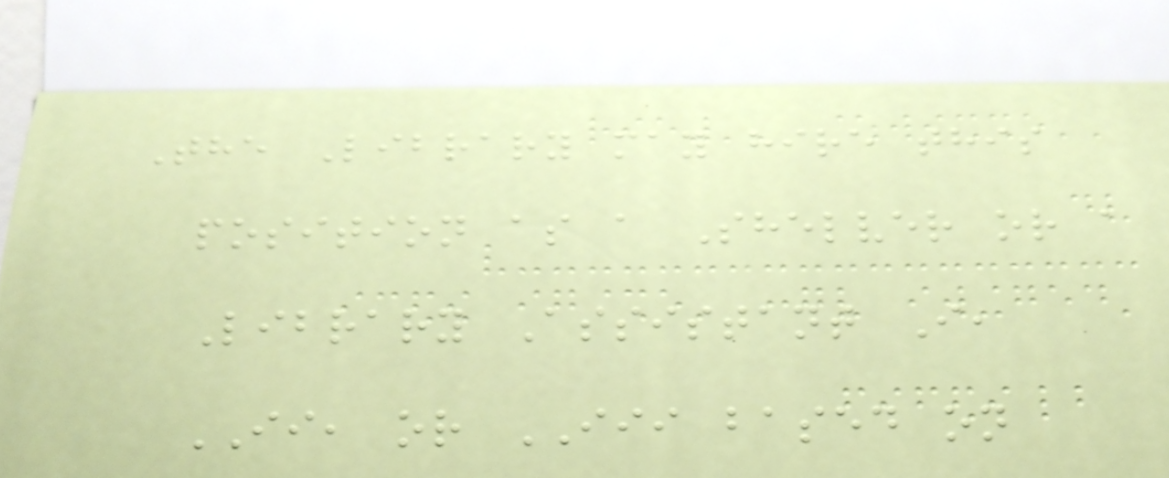The Library may hire this
position as a Shelver or a
Library Assistant I,
II, or III based on
